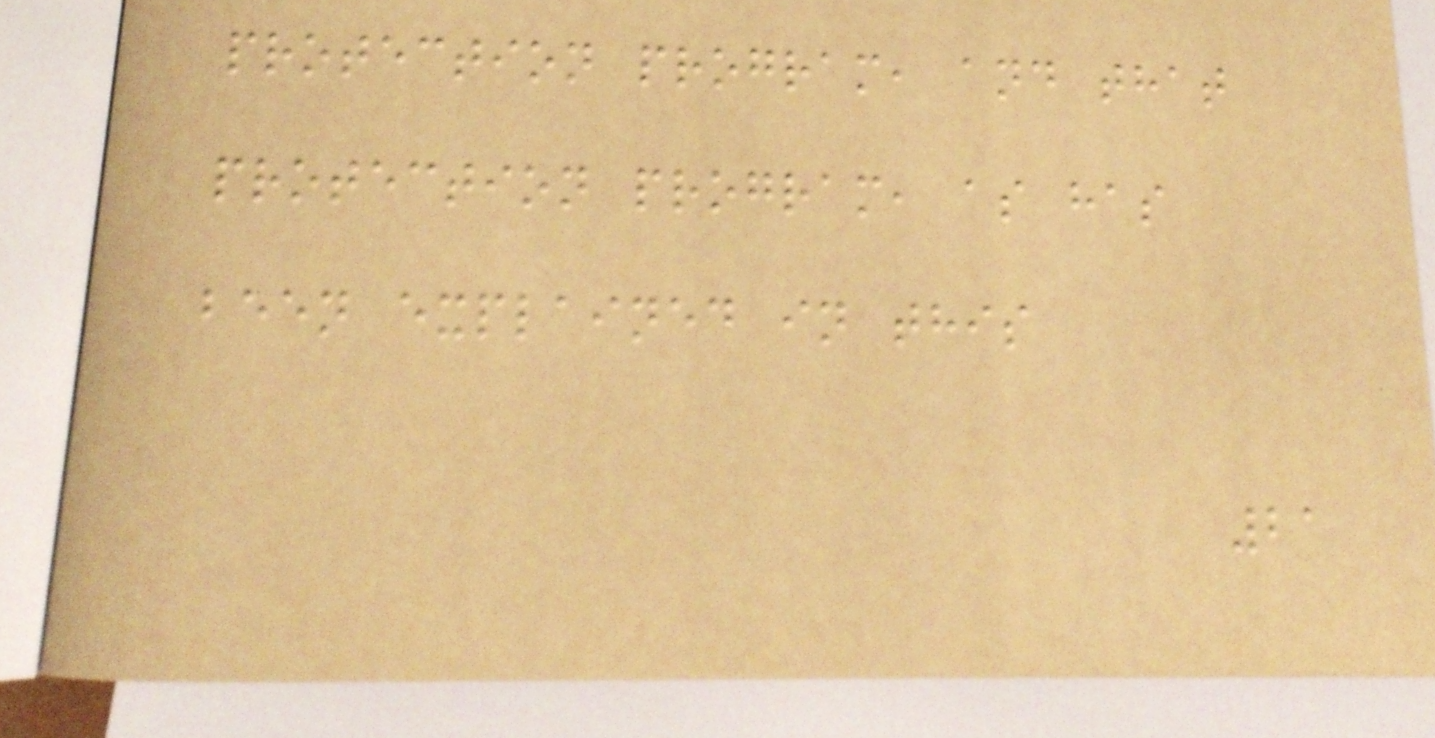protection program, and that
protection program, as has
been explained in this
21
